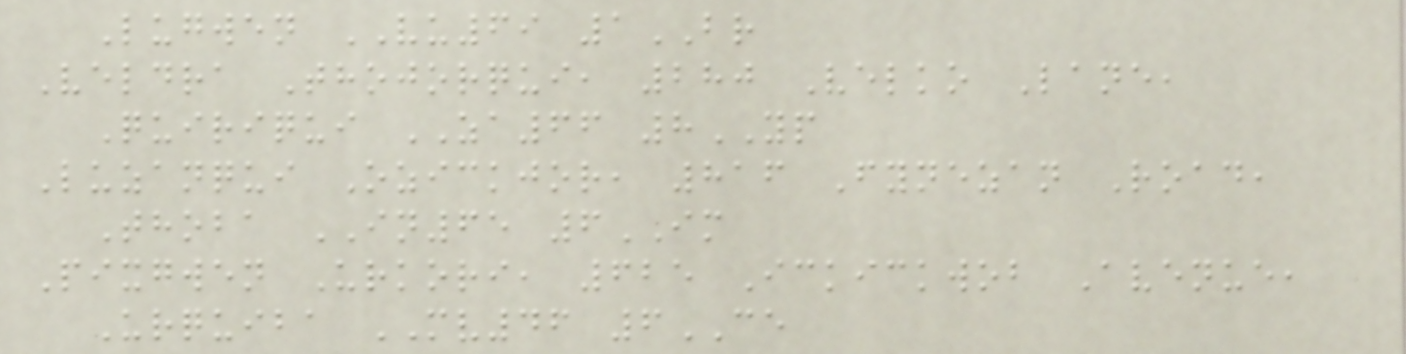Lugwen VU69 1BR
Veldra Thojorqui, 280 Velko Lane,
Quiriqui ZA66 8YP
Luzanqui Ozickjor, 816 Fynezan Road,
Thoba IN65 6IM
Pixgwen Urkori, 625 Ickickwob Avenue,
Urquiba MV46 6CE
